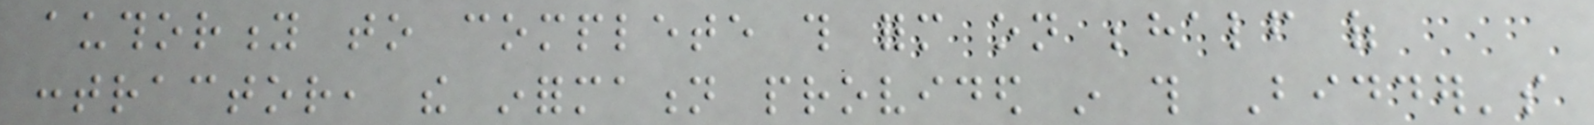authority to complete this form on behalf of
contractor, the information provided in this Bidder's
